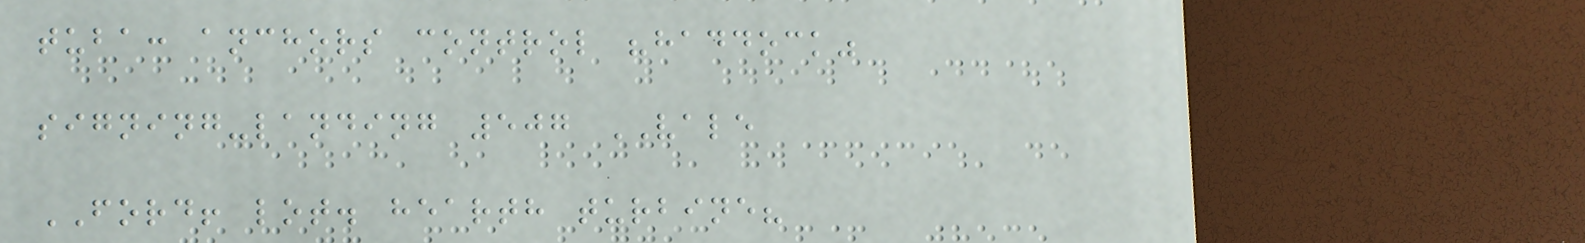tuba: anchors control "haddock"
signing-landing 507 VALE
FORD! lot. hearth turbine?
